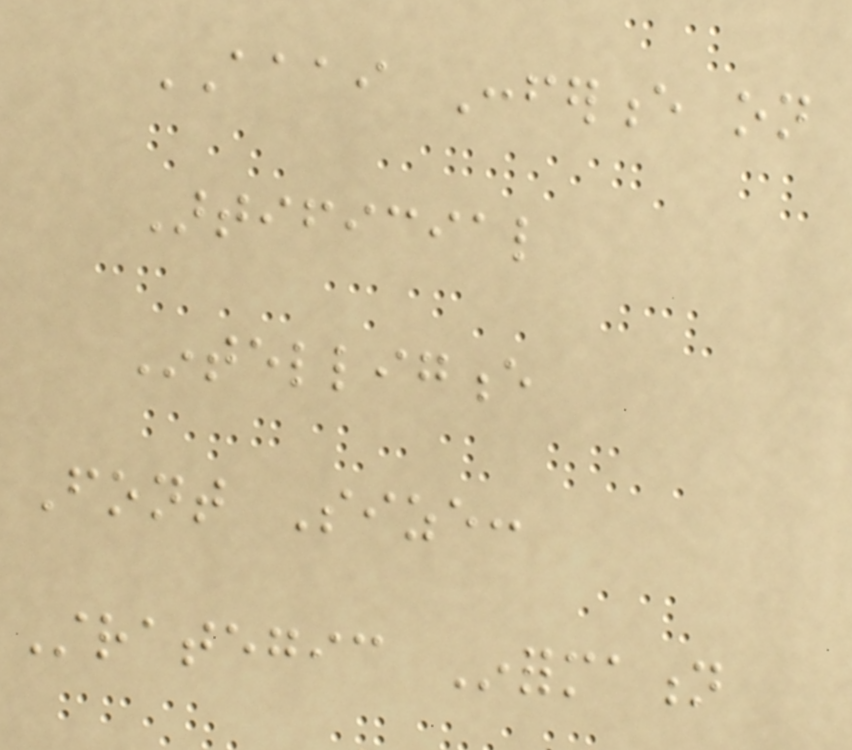AAAI Conference on
Artificial
Intelligence
Font Size:
Strategic Information
